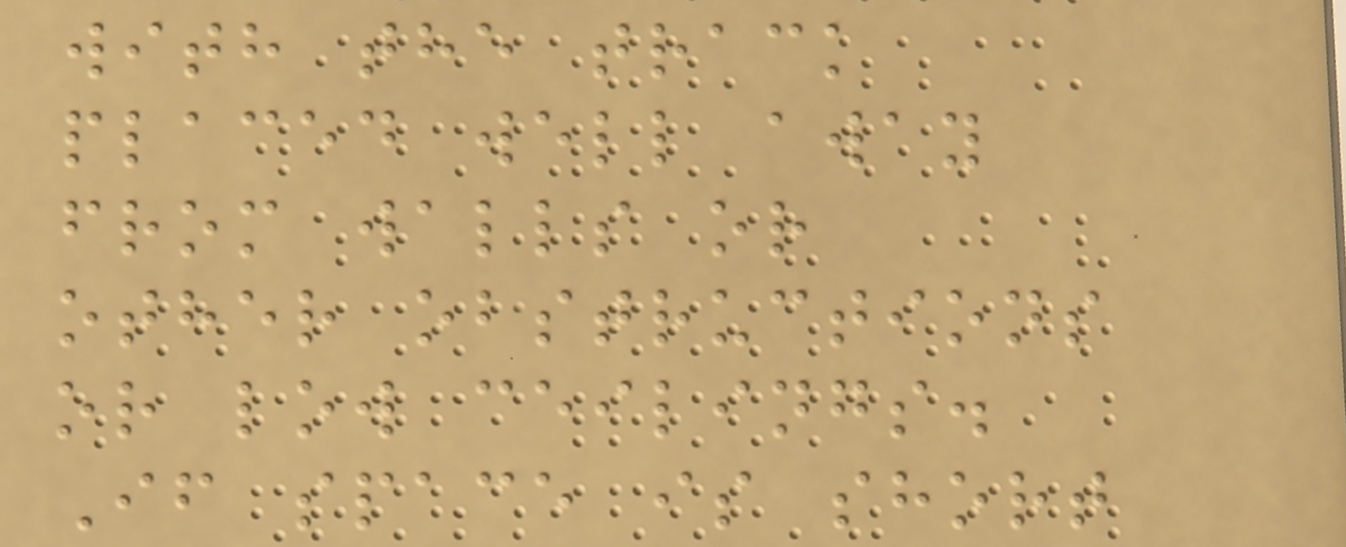with the track
placed well away
from walls or
other obstructions
or low ceilings.
If space is short
